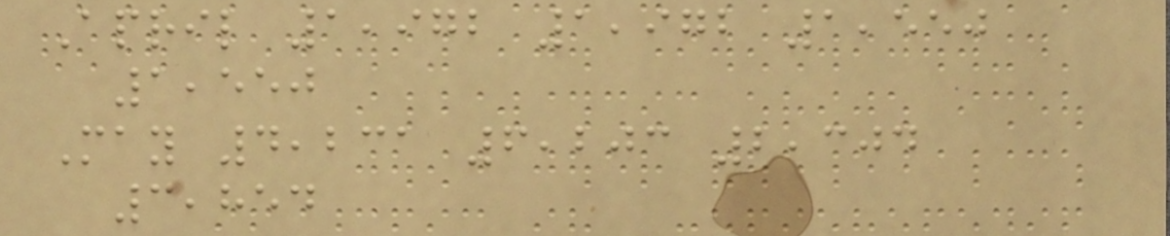April 1,972 1,972 1,550
1,550
May 4,231 6,203 2,304
3,854
